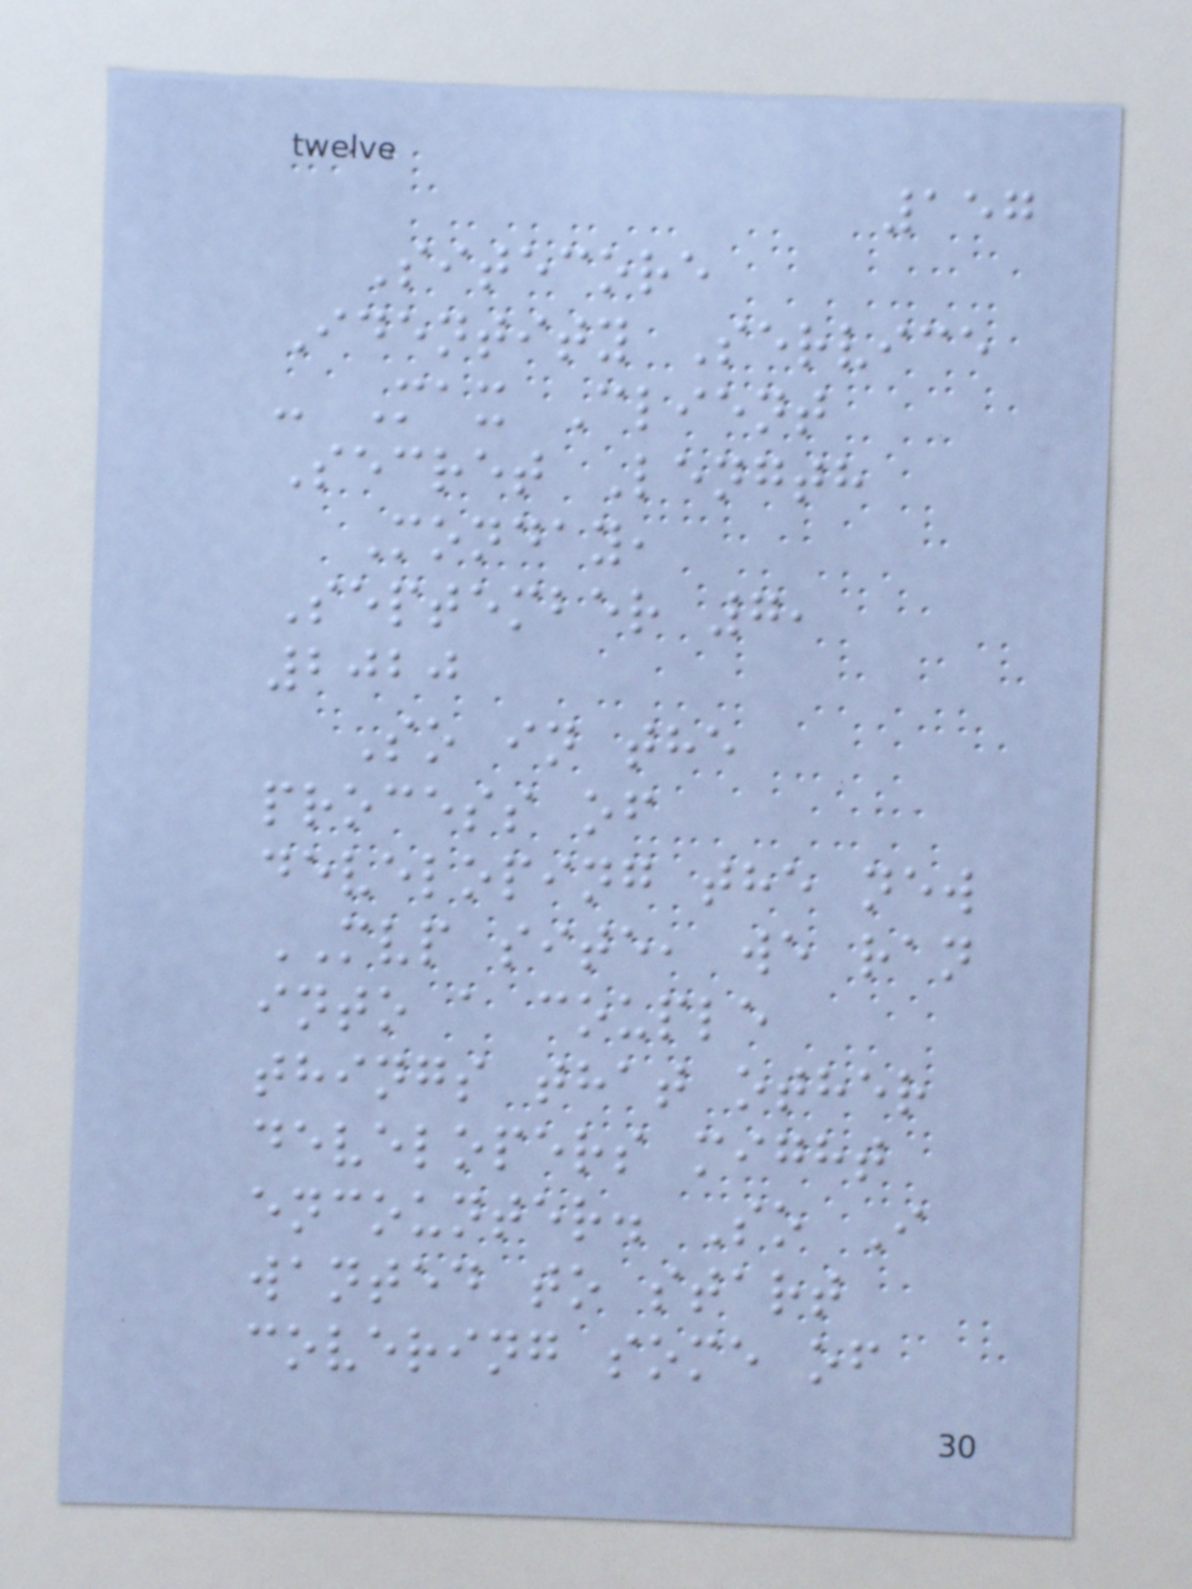157
Sitecore
Identity Service
- Max Client
Secret Length
Monday,
September 7,
2020
So in the
process of
developing the new
MVP site, we ran
into a couple
things that other
developers might
encounter. So I
wanted to start
covering some of
